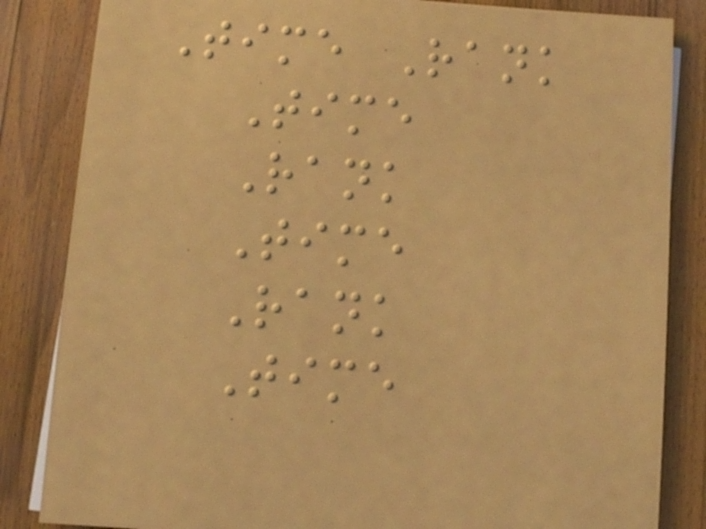Time Rank
Time
Rank
Time
Rank
Time
